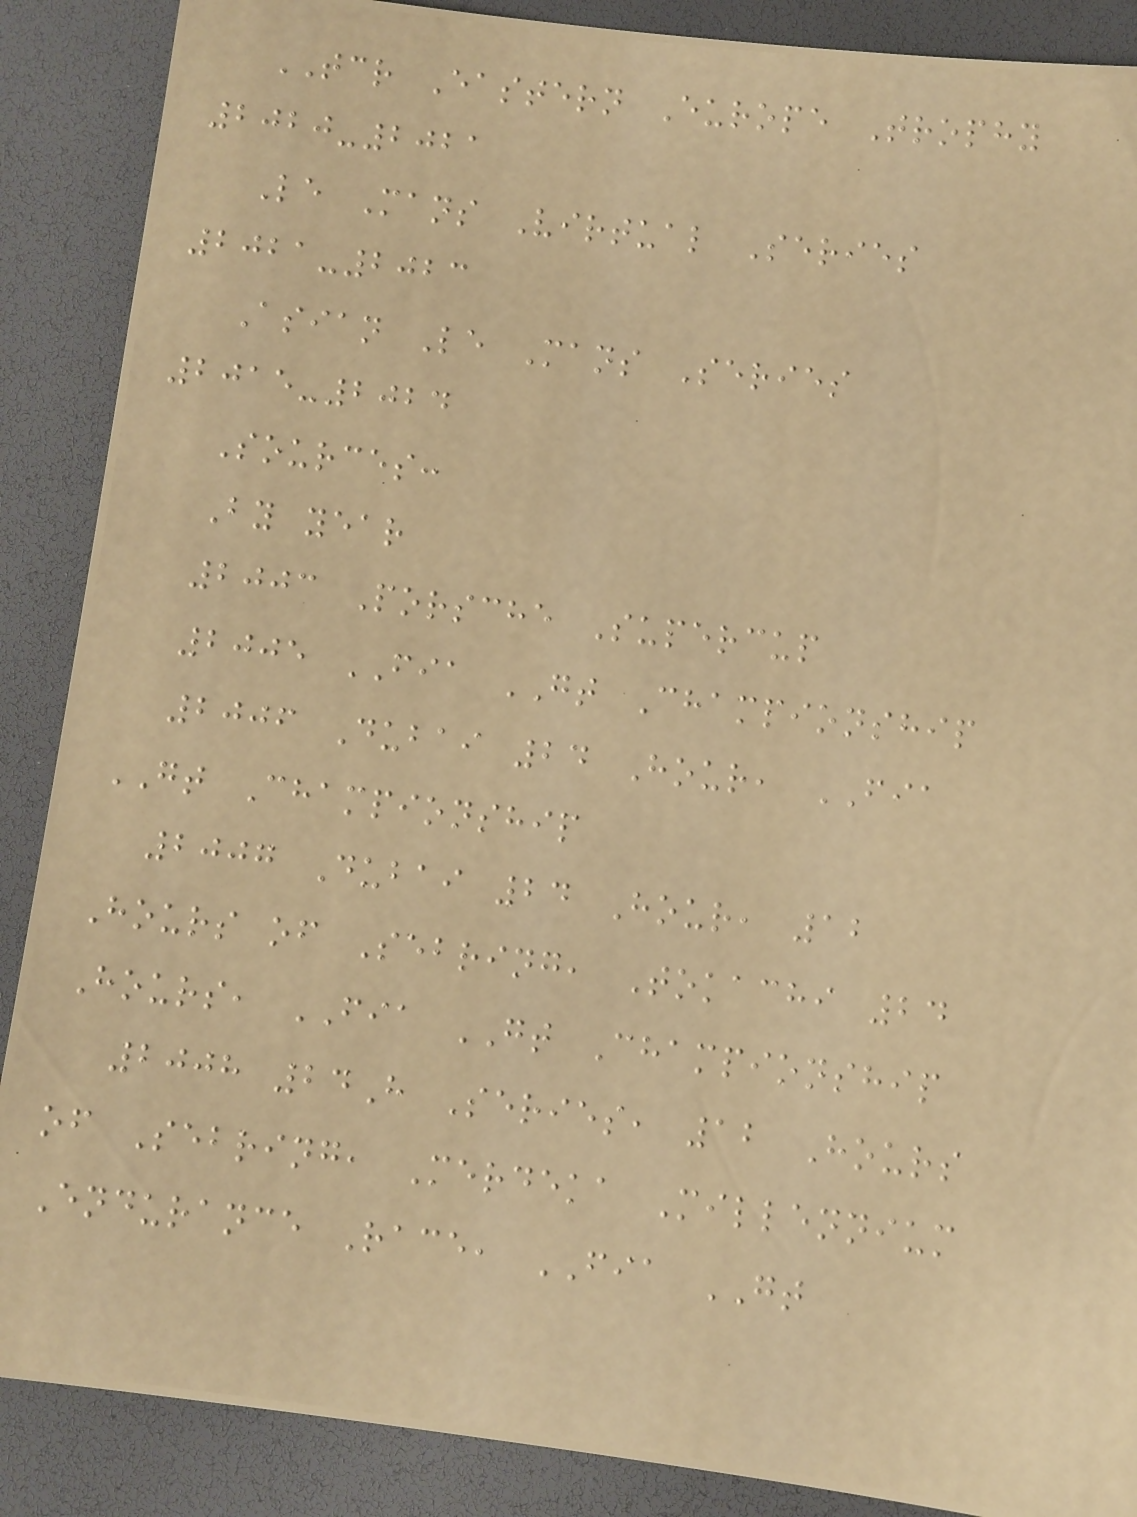TCR Eastern Europe Trophy
2020-2021
Le Mans Virtual Series
2021-2023
Asian Le Mans Series
2015-2024
Sources:
By year
2003 Porsche Supercup
2005 FIA GT Championship
2006 Dubai 24 Hour, FIA
GT Championship
2007 Dubai 24 Hour, 12
Hours of Sebring, Tokachi 24
Hours, FIA GT Championship
2008 24H Series, 12 Hours
of Sebring, Merdeka Millennium
Endurance Race, FIA GT
